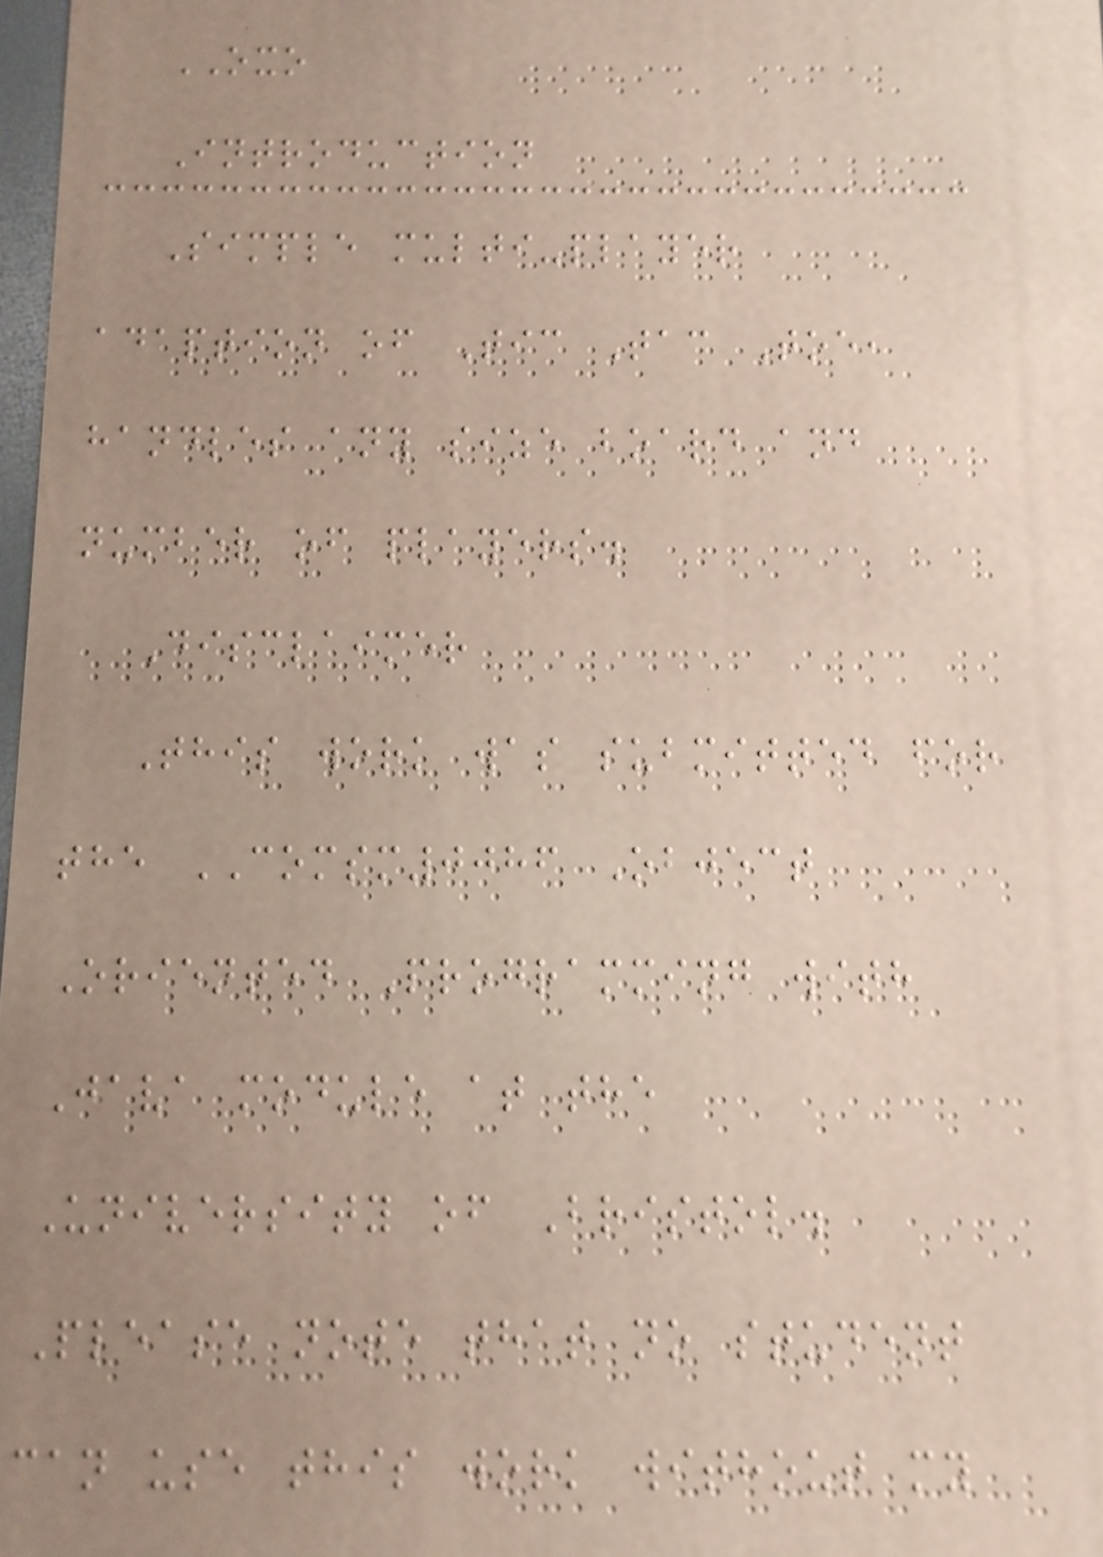OXO
Introduction
Simple multi-player
adaption of Tic Tac Toe,
handles any size board and
number of players.
Disclaimer
This work was submitted for
the COMSM0086 Object
Oriented Programming with
Java module at the
University of Bristol.
Please note that no student
can use this work without my
